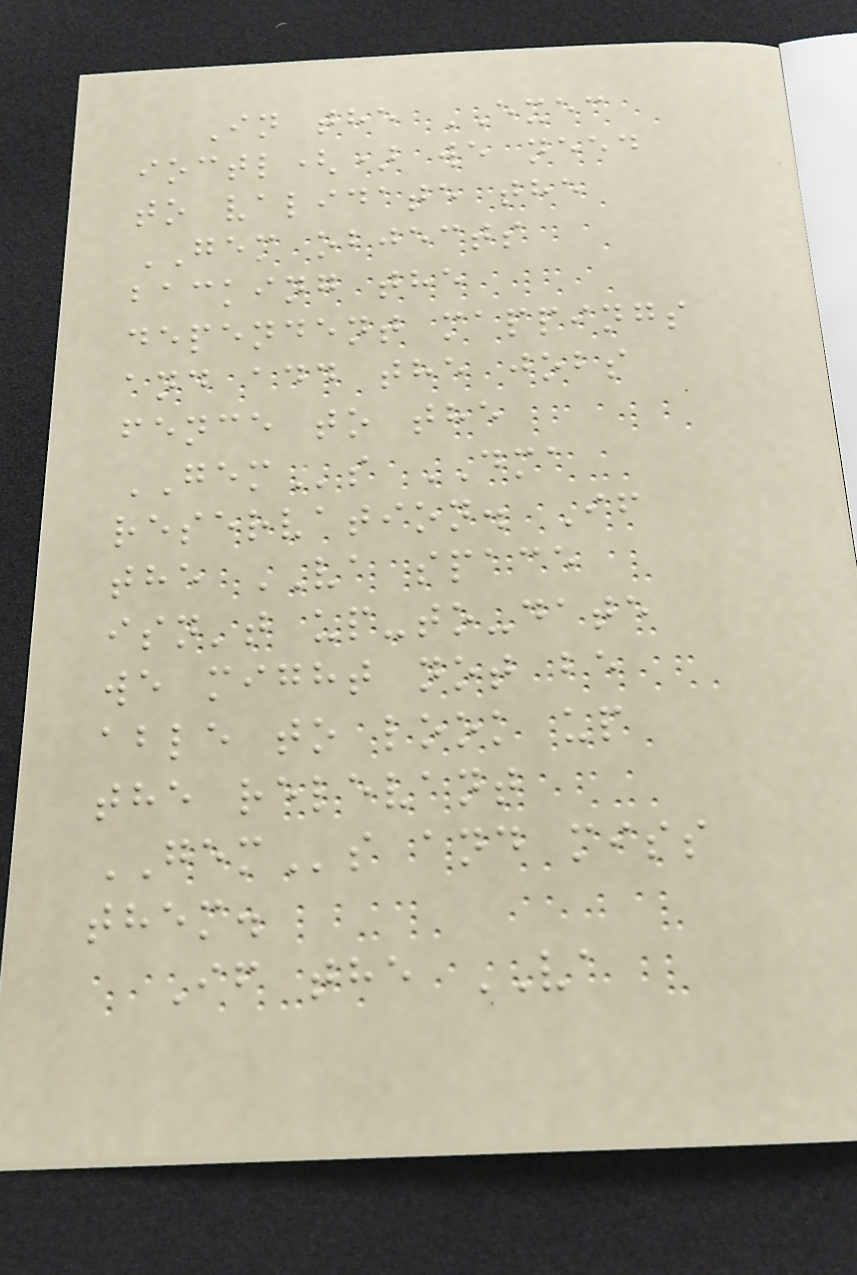In the EXEC
ioctl() we need
to validate the
GEM objects
backing the
dependent mappings
and add the jobs
fence to the
GEMs DMA
reservation. If
the VA space
isn't up-to-date
we might not be
able to look up
the relevant
GEMs and miss
them.
If the VA
